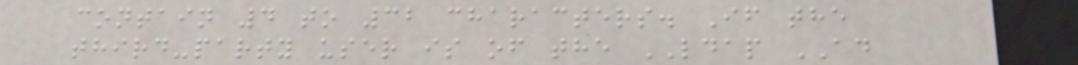contain 4 to 32 characters. If the
third-party user is of the LDAP AD
